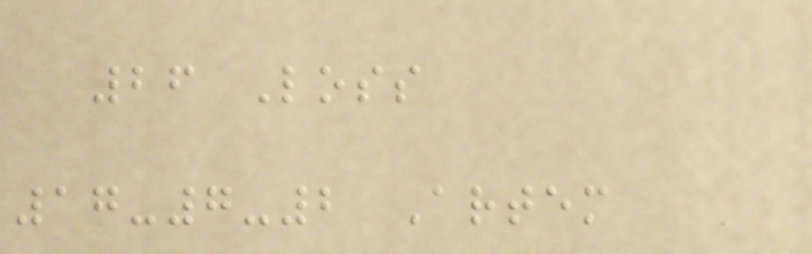26 Loss
17-7-2 Artem
